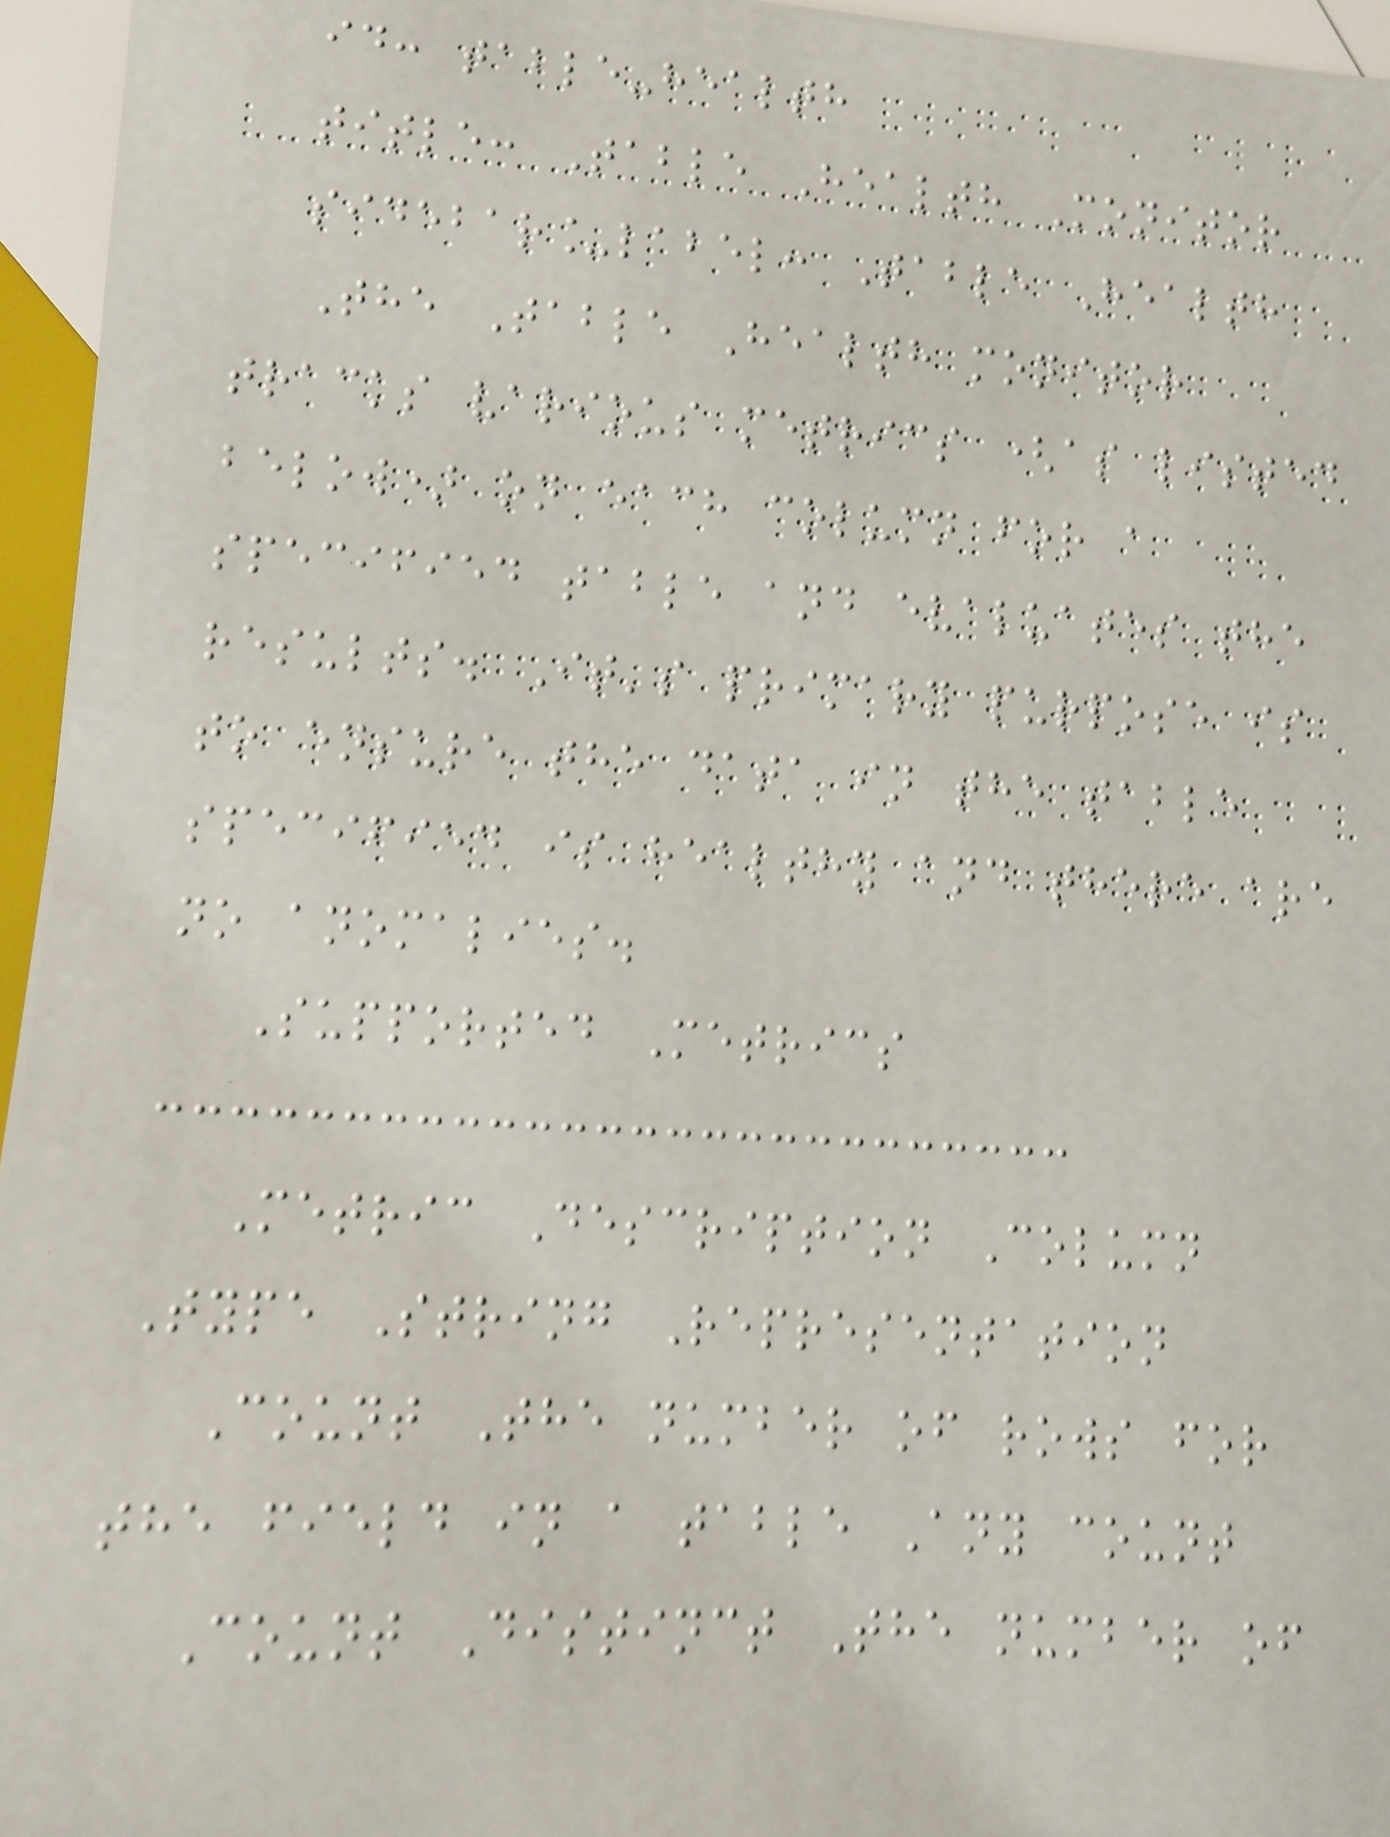id: table-health
title: Table Health Monitor
sidebar_label: Table Health
The Table Health monitor
tracks various metrics (as listed
below) on each column for a
specified table and evaluates the
results. It's primary purpose is
to ensure the data in the table
specified is healthy and there are
no anomalies.
Supported Metrics
Metric Description Column
Type String Representation
Count The number of rows for
the field in a table Any count
Count Distinct The number of
